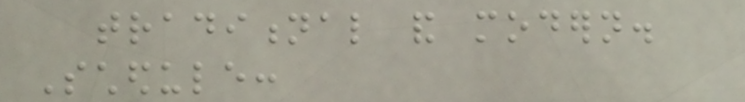traditional and modern.
Schedule:
